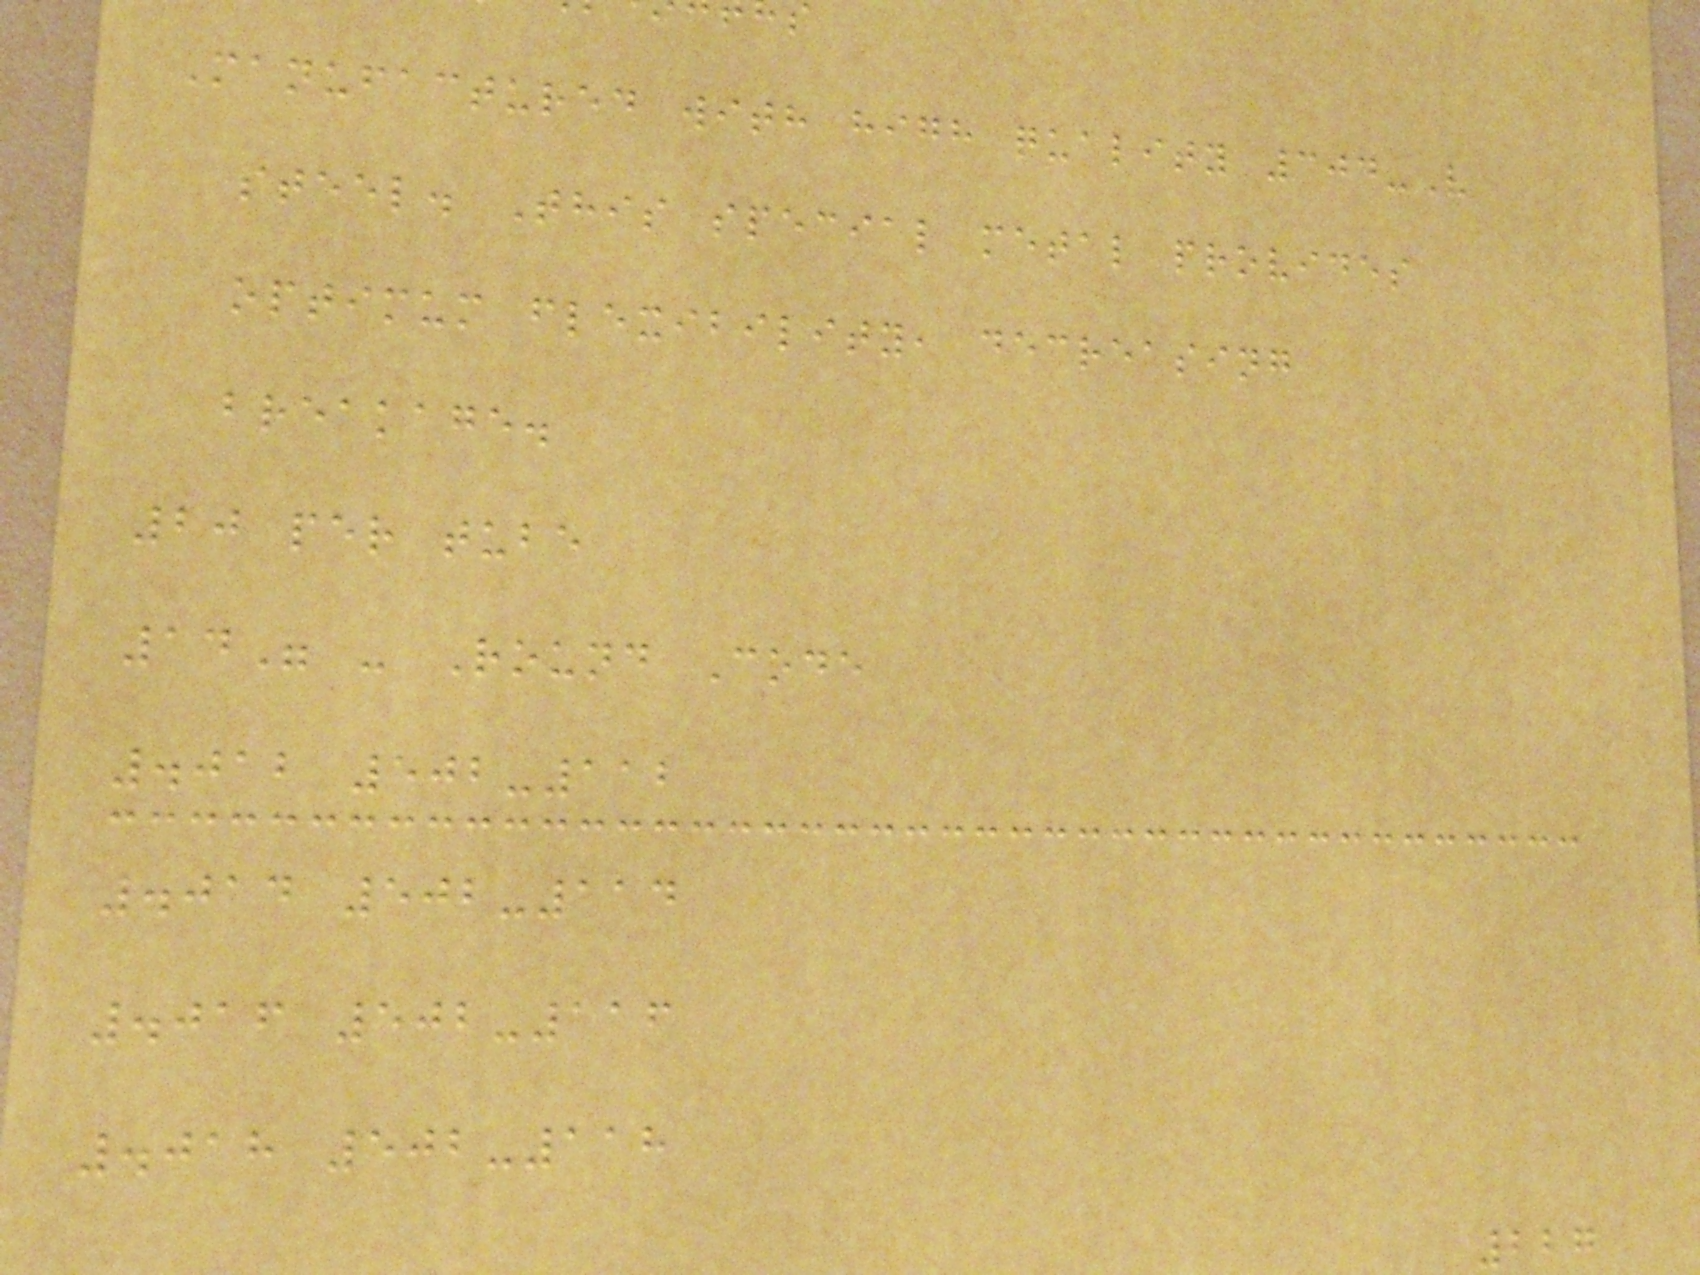Manufactured with high quality 304-V
steel. This special metal provides
optimum flexibility, decreasing
breakage.
20 per tube
14" - Round Code
.012 502-112
.014 502-114
.016 502-116
.018 502-118
227
